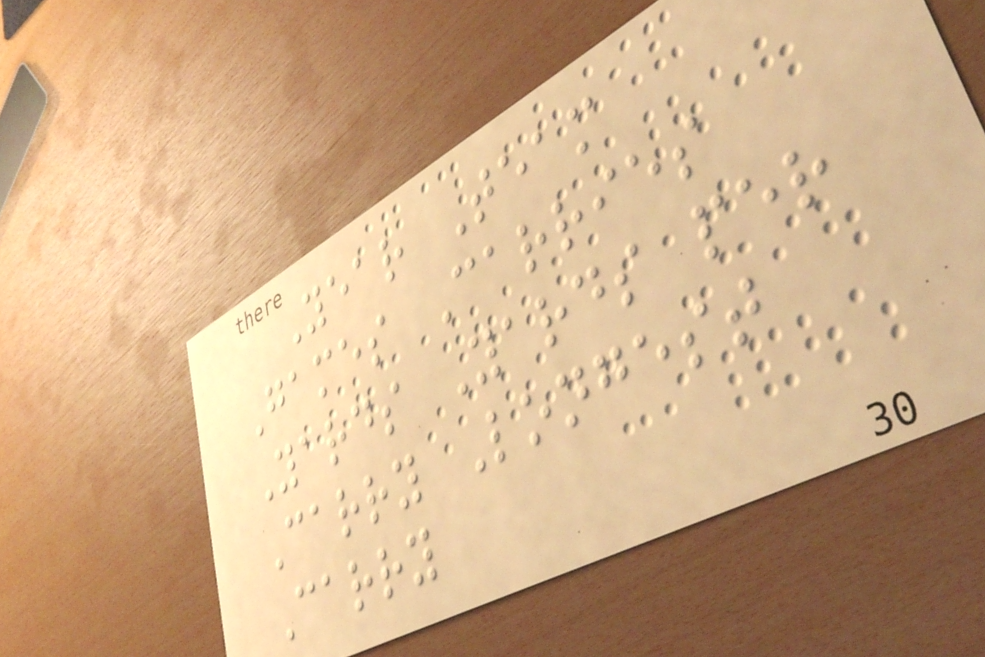Year Team
Games Carries
Yards Yards per
Carry Longest
Carry
